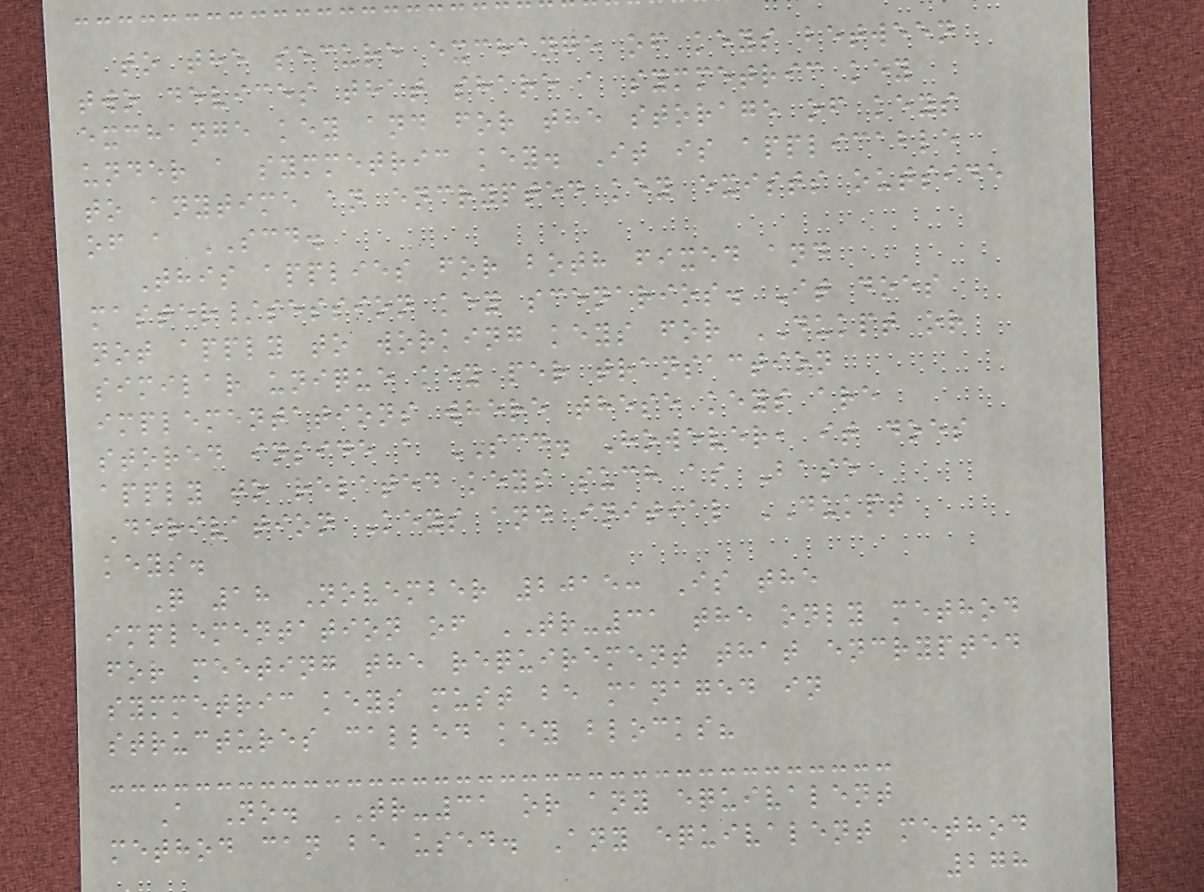to the secure exchange of keys between
two devices that share a symmetric key
exchange key and for the storage of keys
under a symmetric key. It is applicable
to anytime an encrypted key exists outside
of a SCD.
This applies for both fixed and
master/session key scenarios. It does
not apply to working keys for DUKPT or
similar unique key per transaction
implementations where these keys are
stored inside a SCD. However, it does
apply to related keys such as Base
Derivation Keys and initial DUKPT
keys.
Q 18 November 2015: Is the
implementation of TR-31 the only method
for meeting the requirement that encrypted
symmetric keys must be managed in
structures called key blocks?
A No. TR-31 or any equivalent
method can be used. Any equivalent method
278
